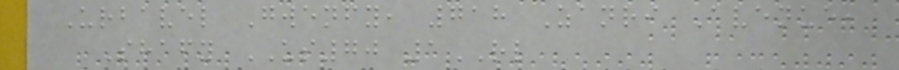Urbavel Gwenfy, 718 Zanri Avenue,
Shafy US70 1RL
